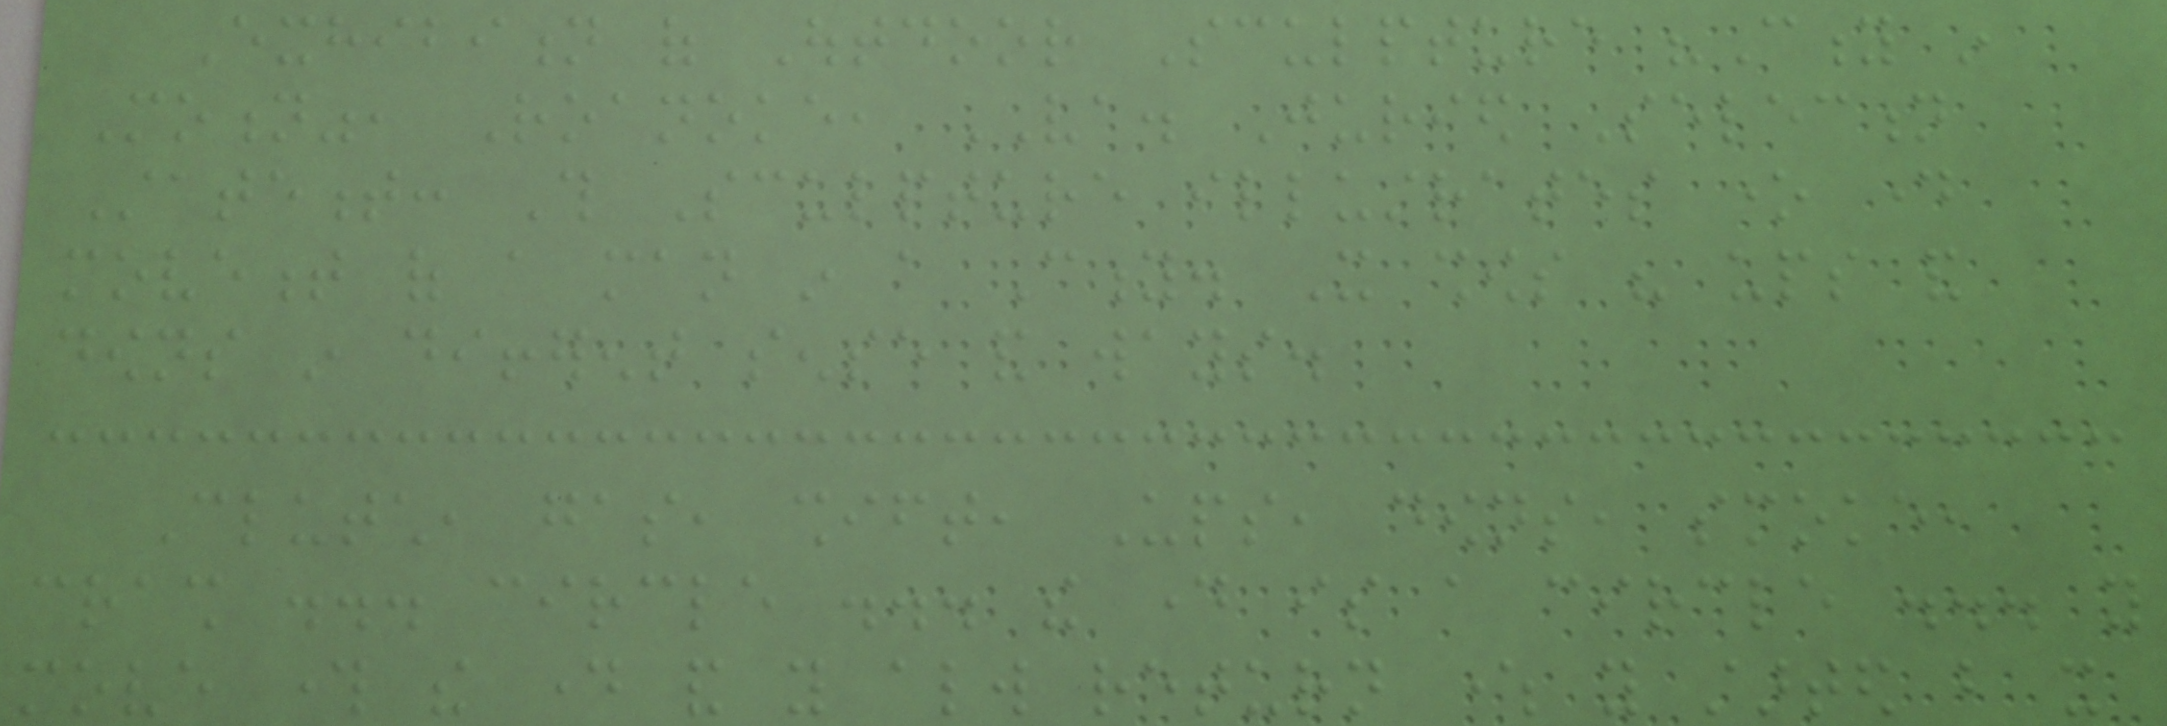Exhibition of Outdoor Sculpture "City in
Motion", Roanoke, VA. Juried Selection
Statement: This Sculpture illustrates one day
movement of a man in a City. It shows his ups and
downs in different sense and ways.
Clutch, gas, shift, Ups, downs, smoke,
crash ... circle ... the day is a circle ... you
move through the day and you always return where you started but it
